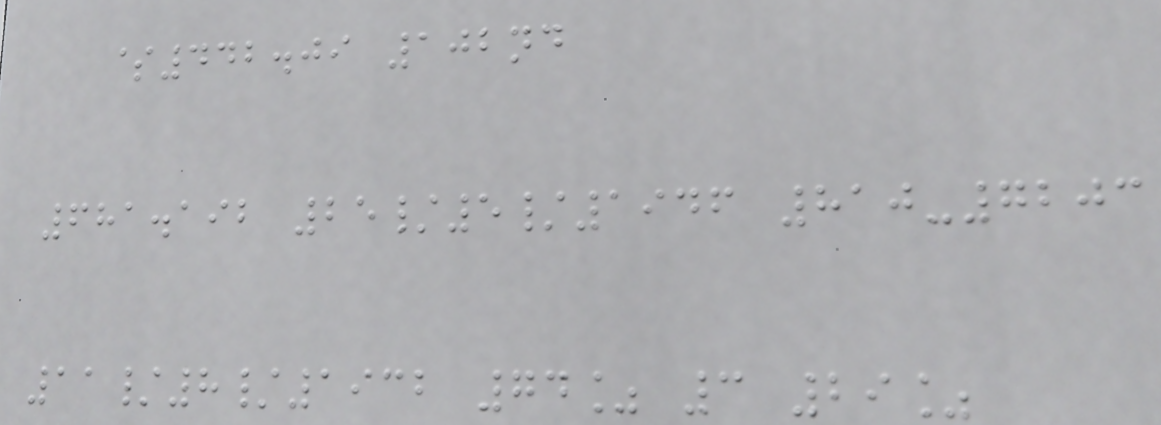$442.09 102nd
681.192 25/5/1946 810-7203
11/8/1932 74% 3 29%
